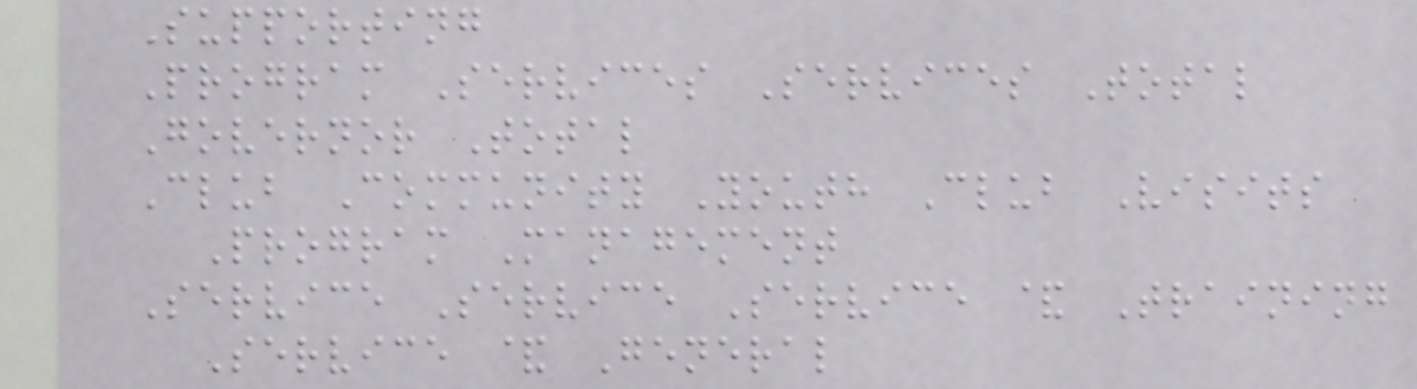Supporting
Program Services Services Total
Governor Total
Club Community Youth Club Visits
Program Management
Service Service Service & Training
Service & General
